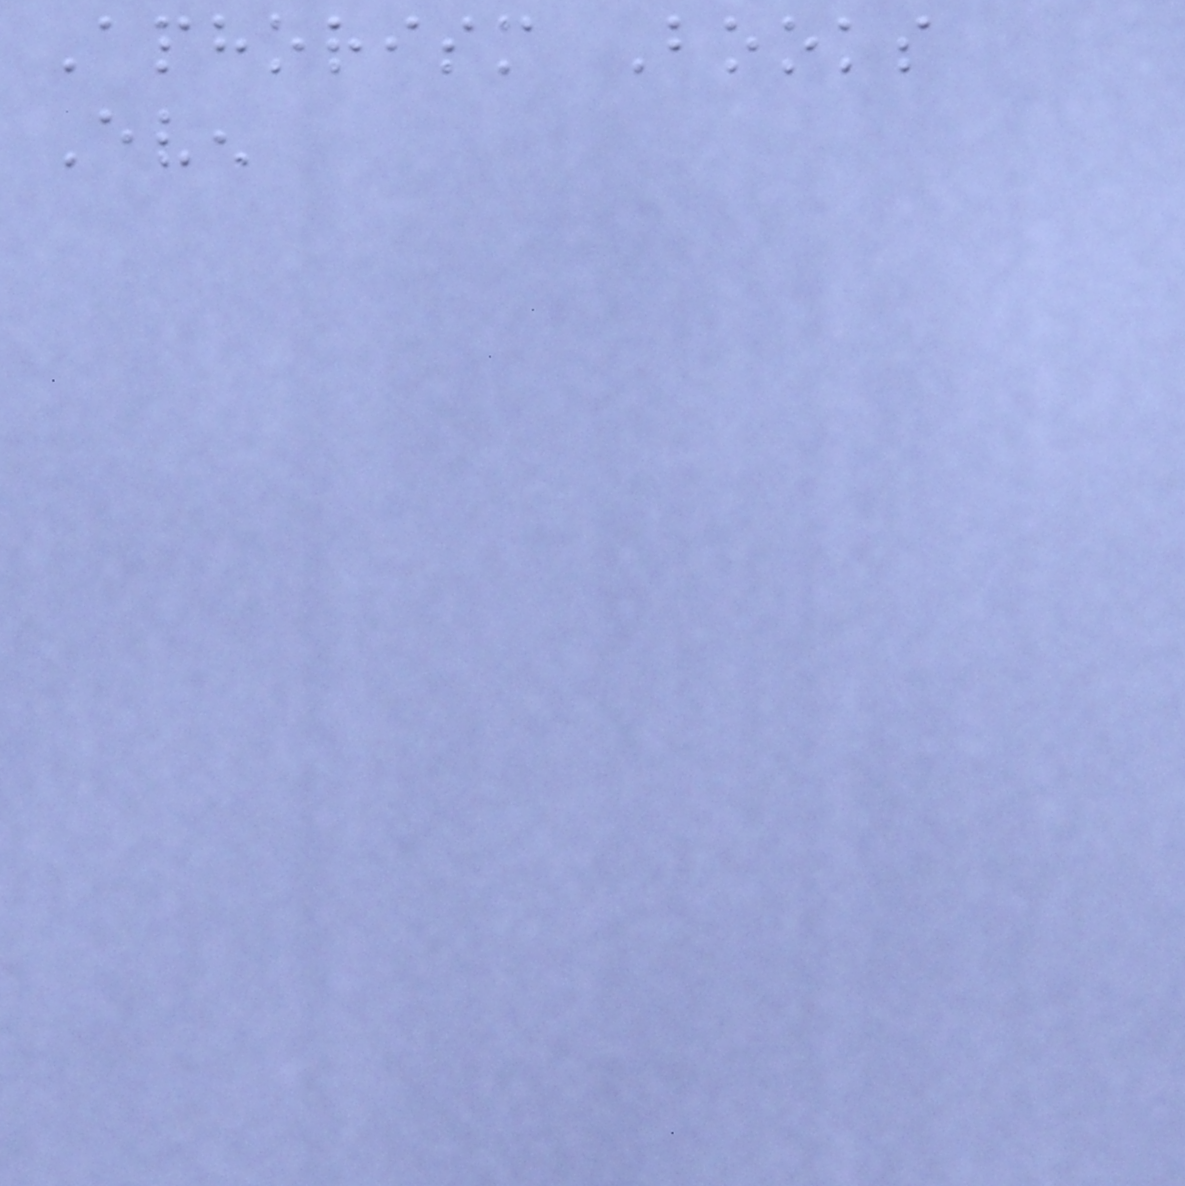Aphorism Books
Even
